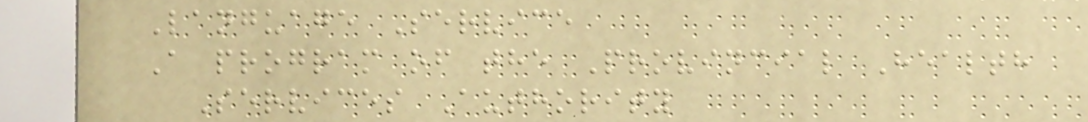Language Service
A program of the Provincial Health
Services Authority
